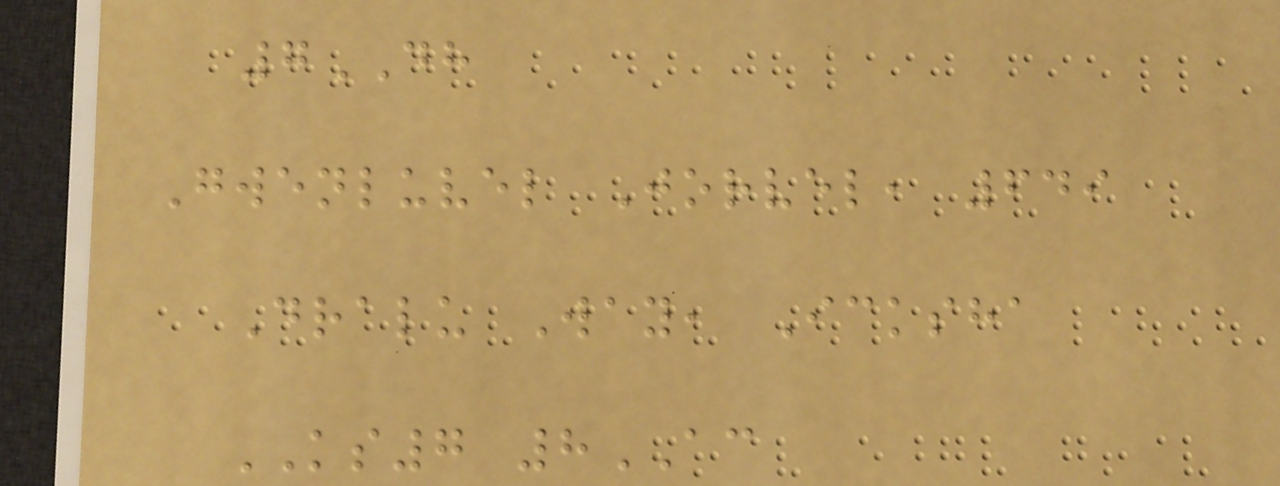7DH
Gwenluvel Jorvel, 649
Dralu Way, Icksha
KS7 8AC
